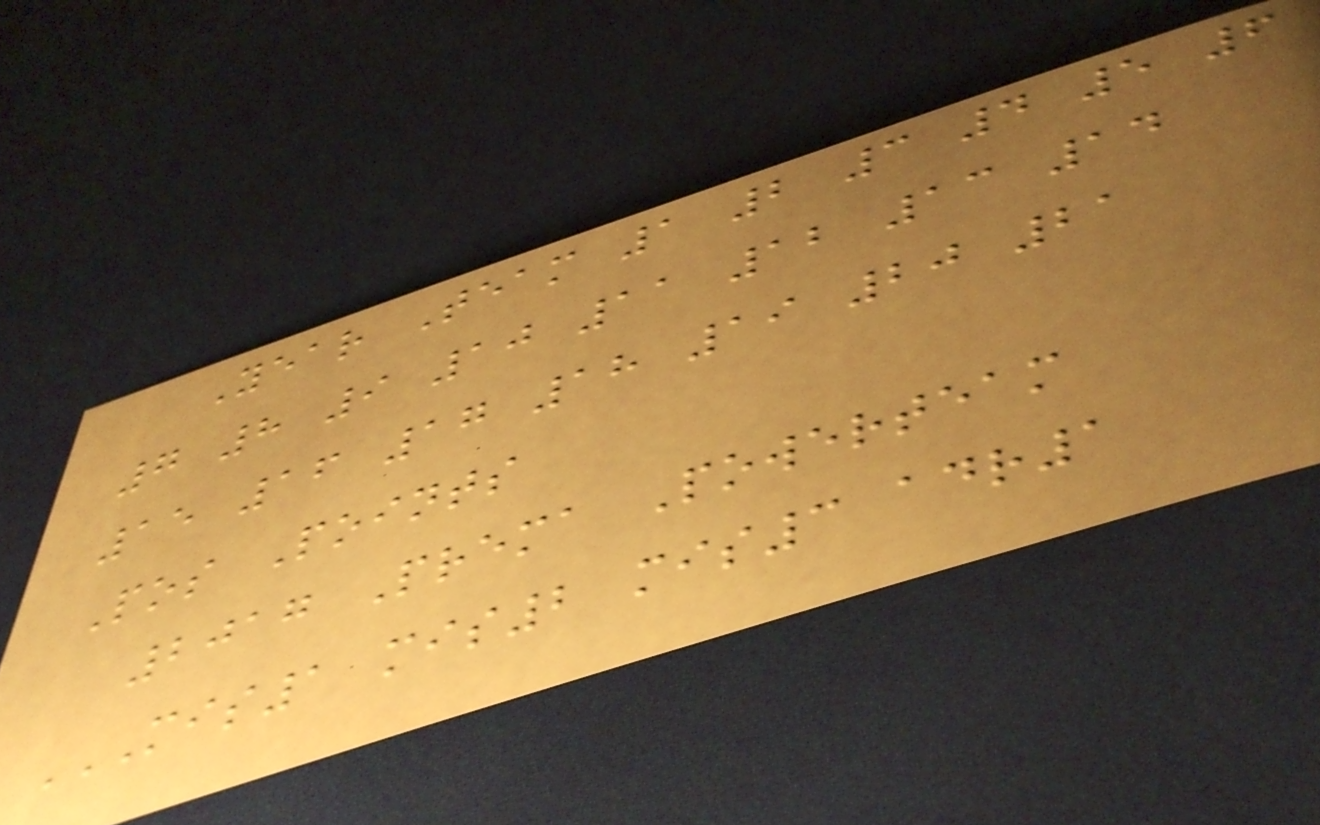Year Team 1 2 3 4 5 6
7 8 9 10 11 12 13 14
15 16 17 18 19 20 21
Pos Points
2017 Prema Powerteam
MIS1 MIS2 MIS3 ADR1
